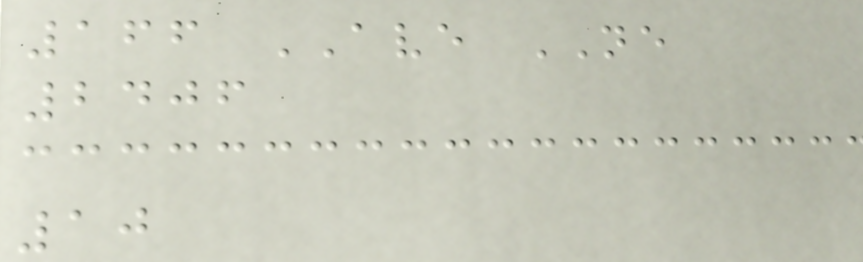166 AVE NE
2406
10
